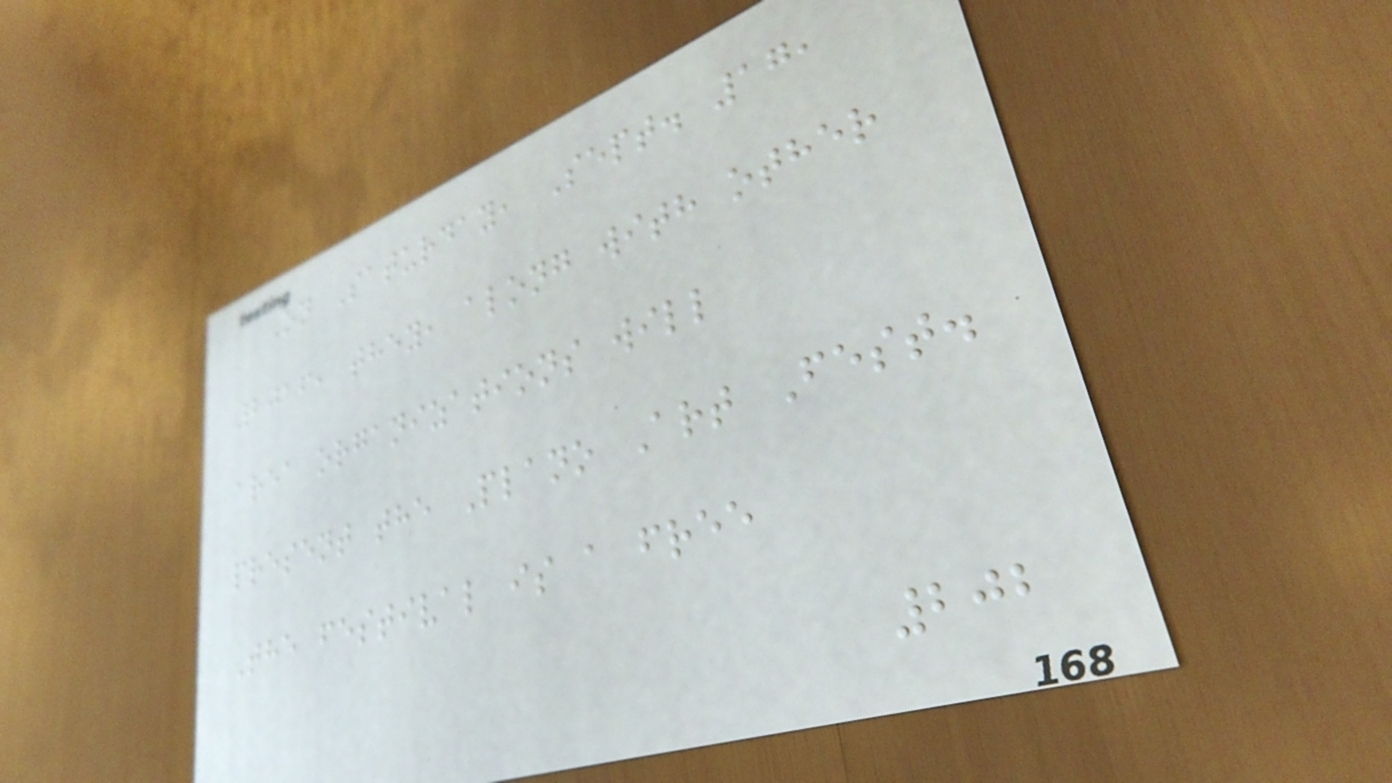On Saturday, Sept. 17,
2016, they, along with other
area organizations will
present the Plano Art Fest.
The festival is a free
202
